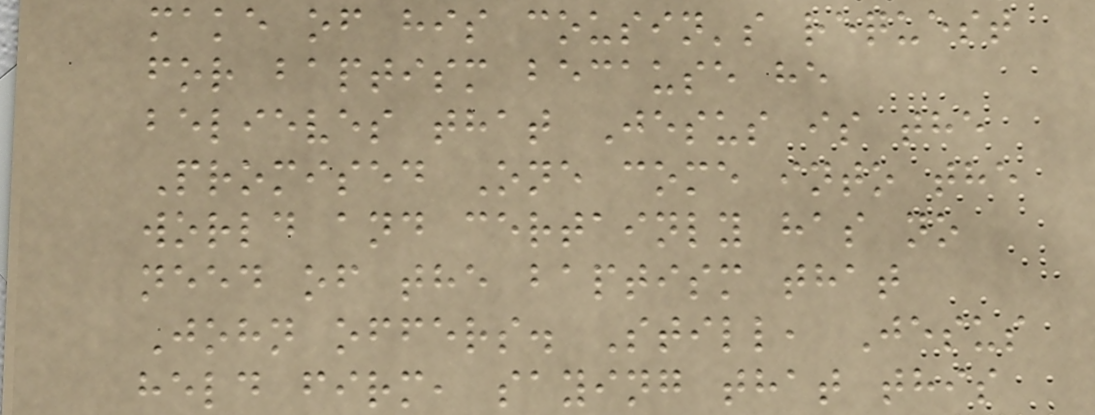make of his cousin's request
for baptism because he
believes that Jesus is the
Promised One come into the
world and certainly has no
need of the baptism that
John offers. Still, Jesus
held firm, saying that this
